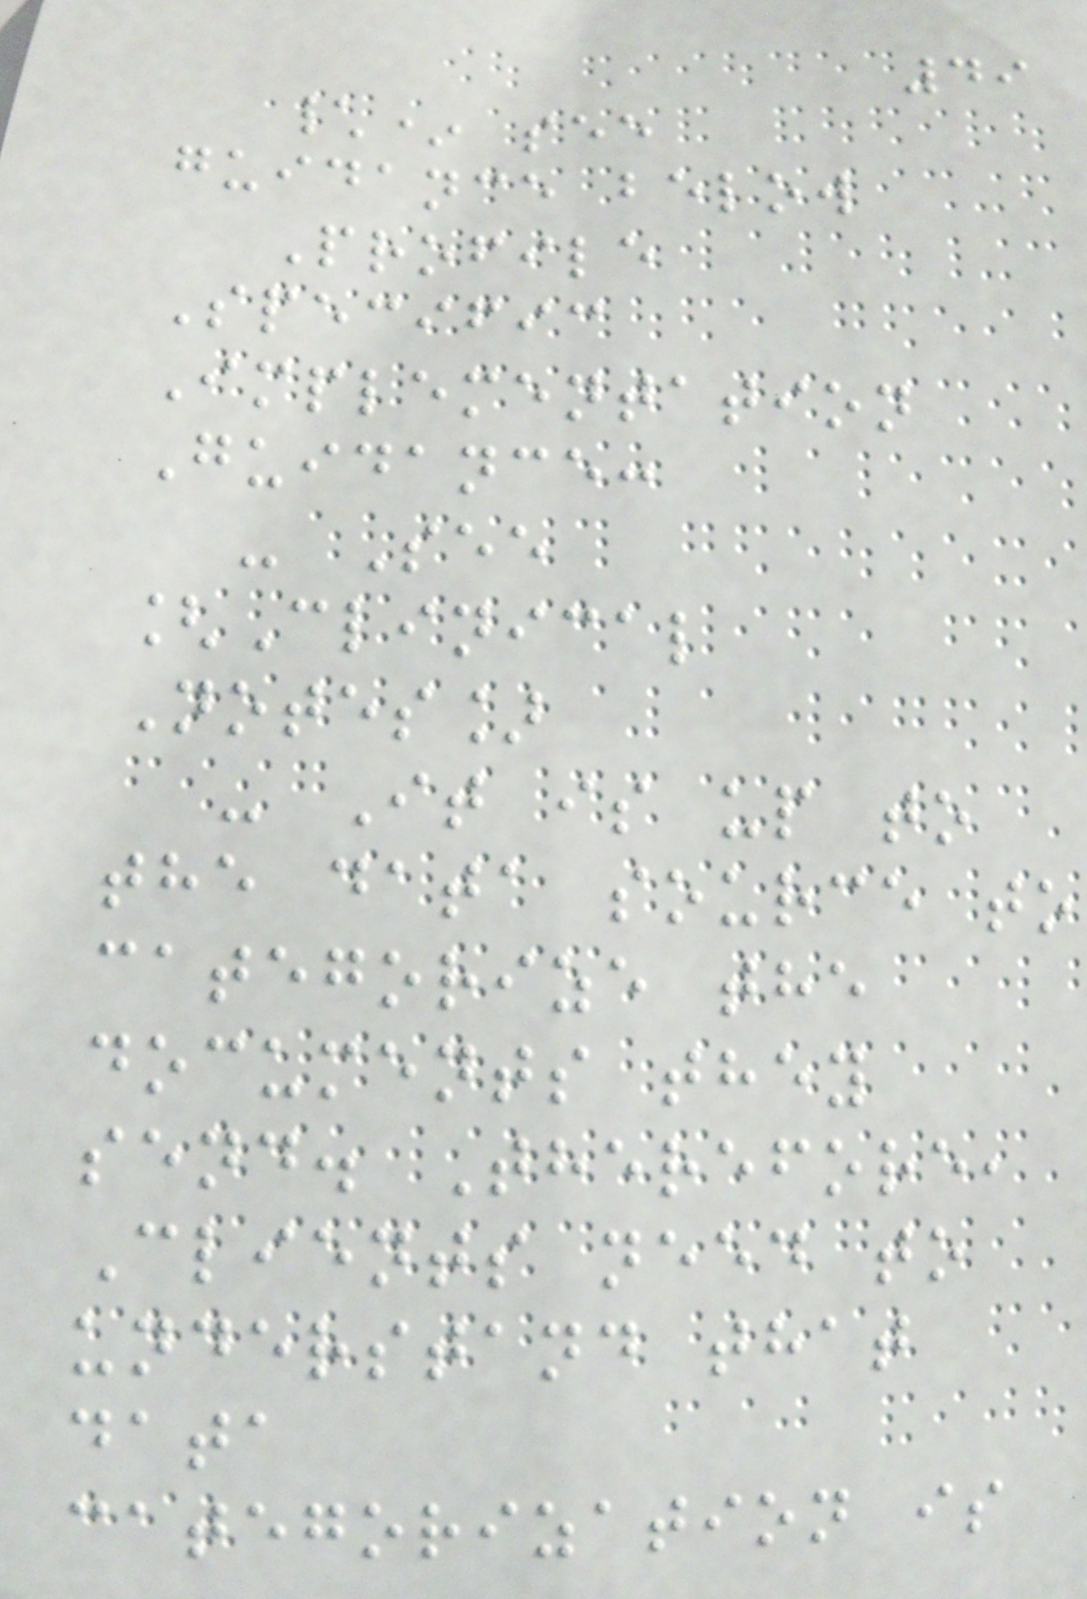49
\* see
guidance below
Profile
Specific
Implementation
Guidance:
- See
[Clinical
Notes]
- It is up to
the data source to
categorize the
documents they
send. Therefore,
Clients need to
understand that
data
categorization is
